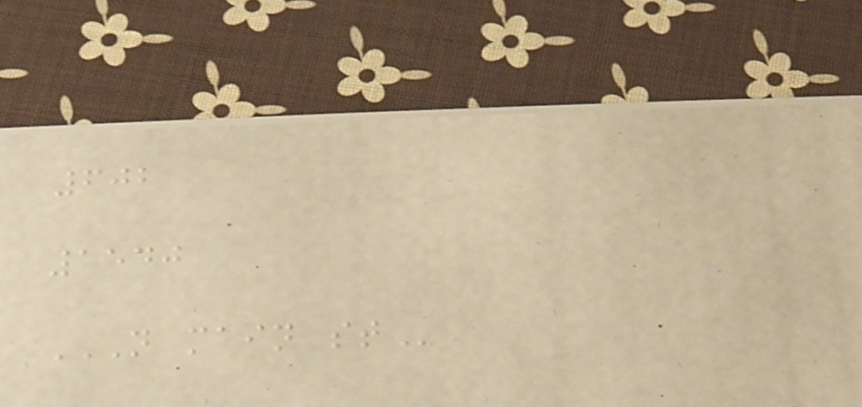602
1540
N MAIN ST
